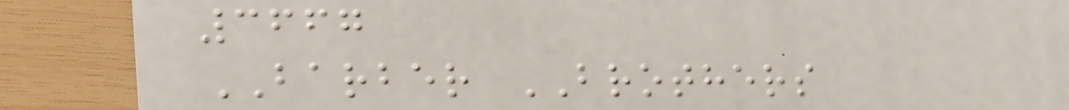3667
BARBER BROTHERS
